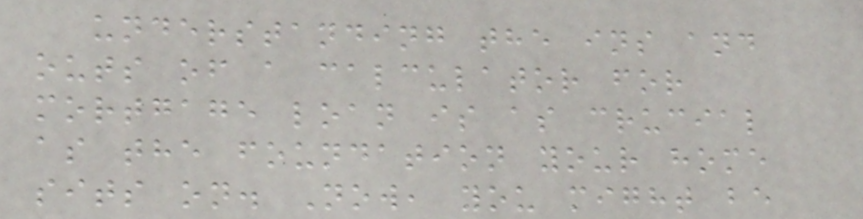understanding the ins and
outs of a calculator for
mortgage loan is as crucial
as the foundation your home
sits on. Now, you might be
